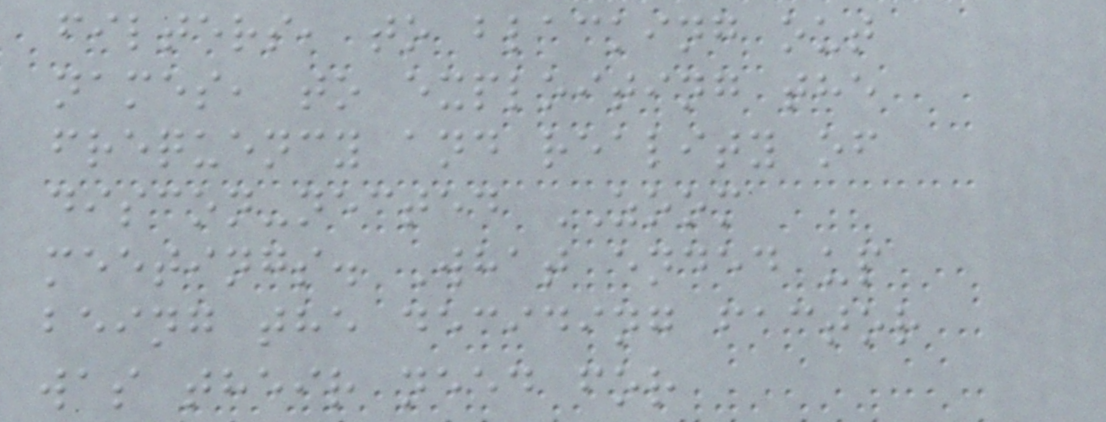filters, to blacking out
names, to exploiting the
frequency and reality of
discon-nected ZOOM
meetings. What ended up
being the deciding factor
was their need for
